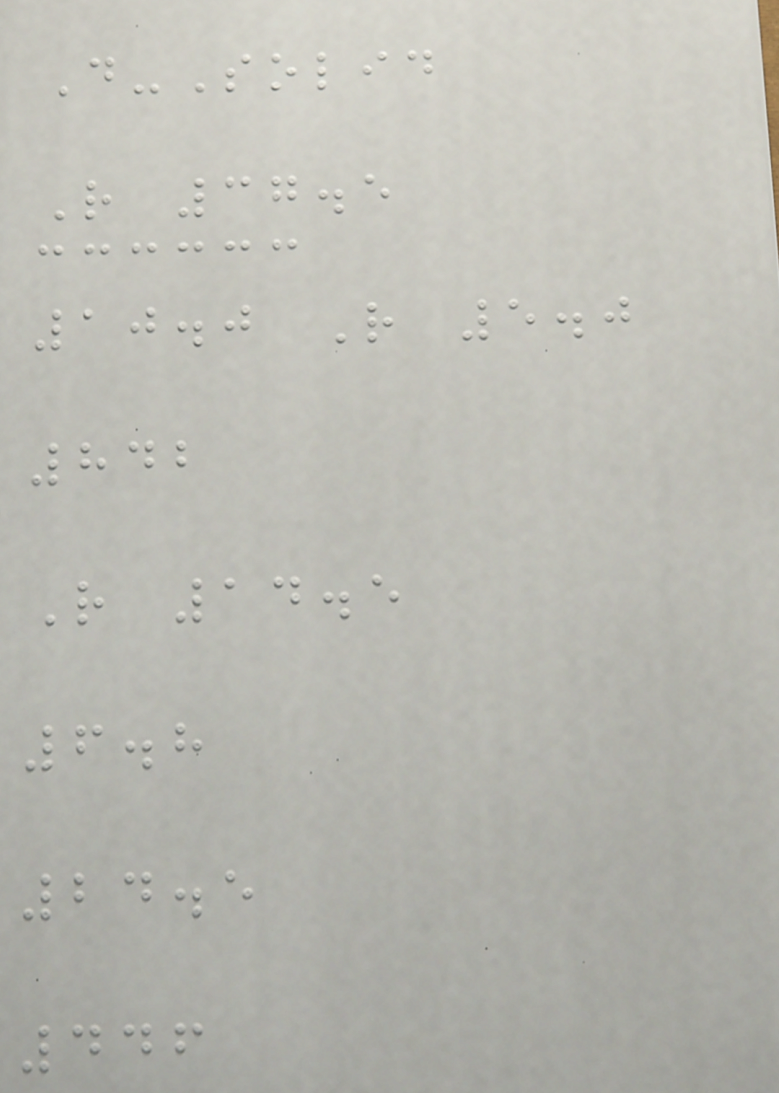D-Solid
R 37.5
10.0 R 5.0
842
R 14.5
6.8
24.5
446
